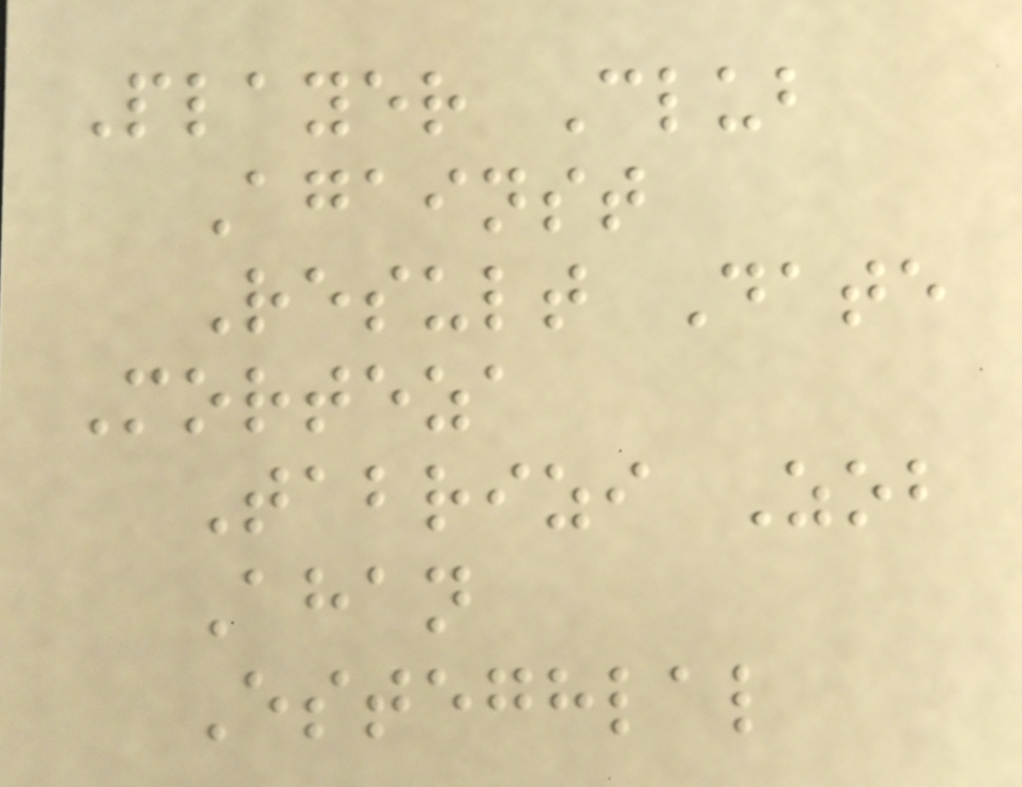Player Club
Against
Result Date
Morteza
Tabrizi Zob
Ahan
Esteghlal
